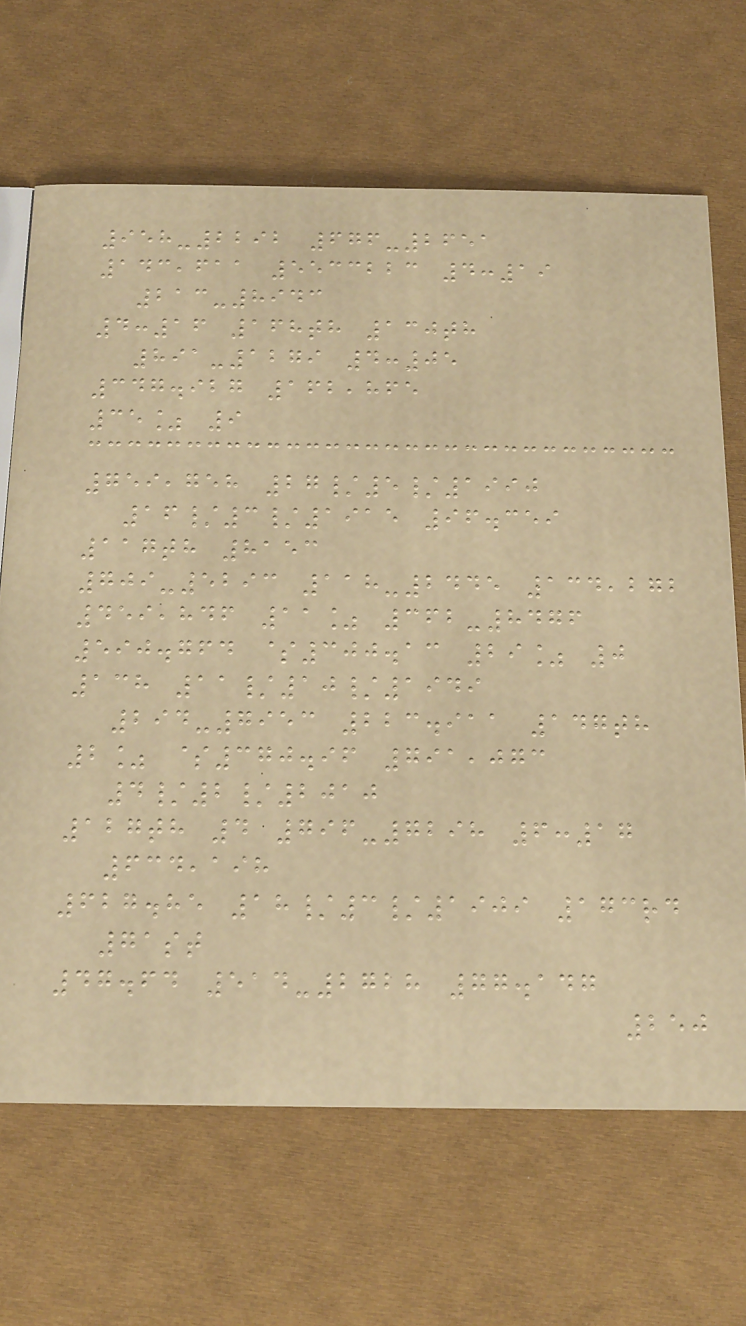958-2292 676-2651
143,611 5533223 4:19
213-8943
4:16 168th 130th
891-1279 4:05
347.927 162,865
35% 9
759,758 27/5/1990
16/3/1915 96.359
117th 8153
709-5293 118-2445 134,272
459,846 11% 362-8476
590.764 $300.13 29% 0
138 11/10/1949
294-7953 223.911 147th
2% $370.96 791,073
4/2/2010
127th 4 796-7298 6:17
634,198
627.85 18/3/1909 173rd
71st
47.64 514-2728 77.147
250
